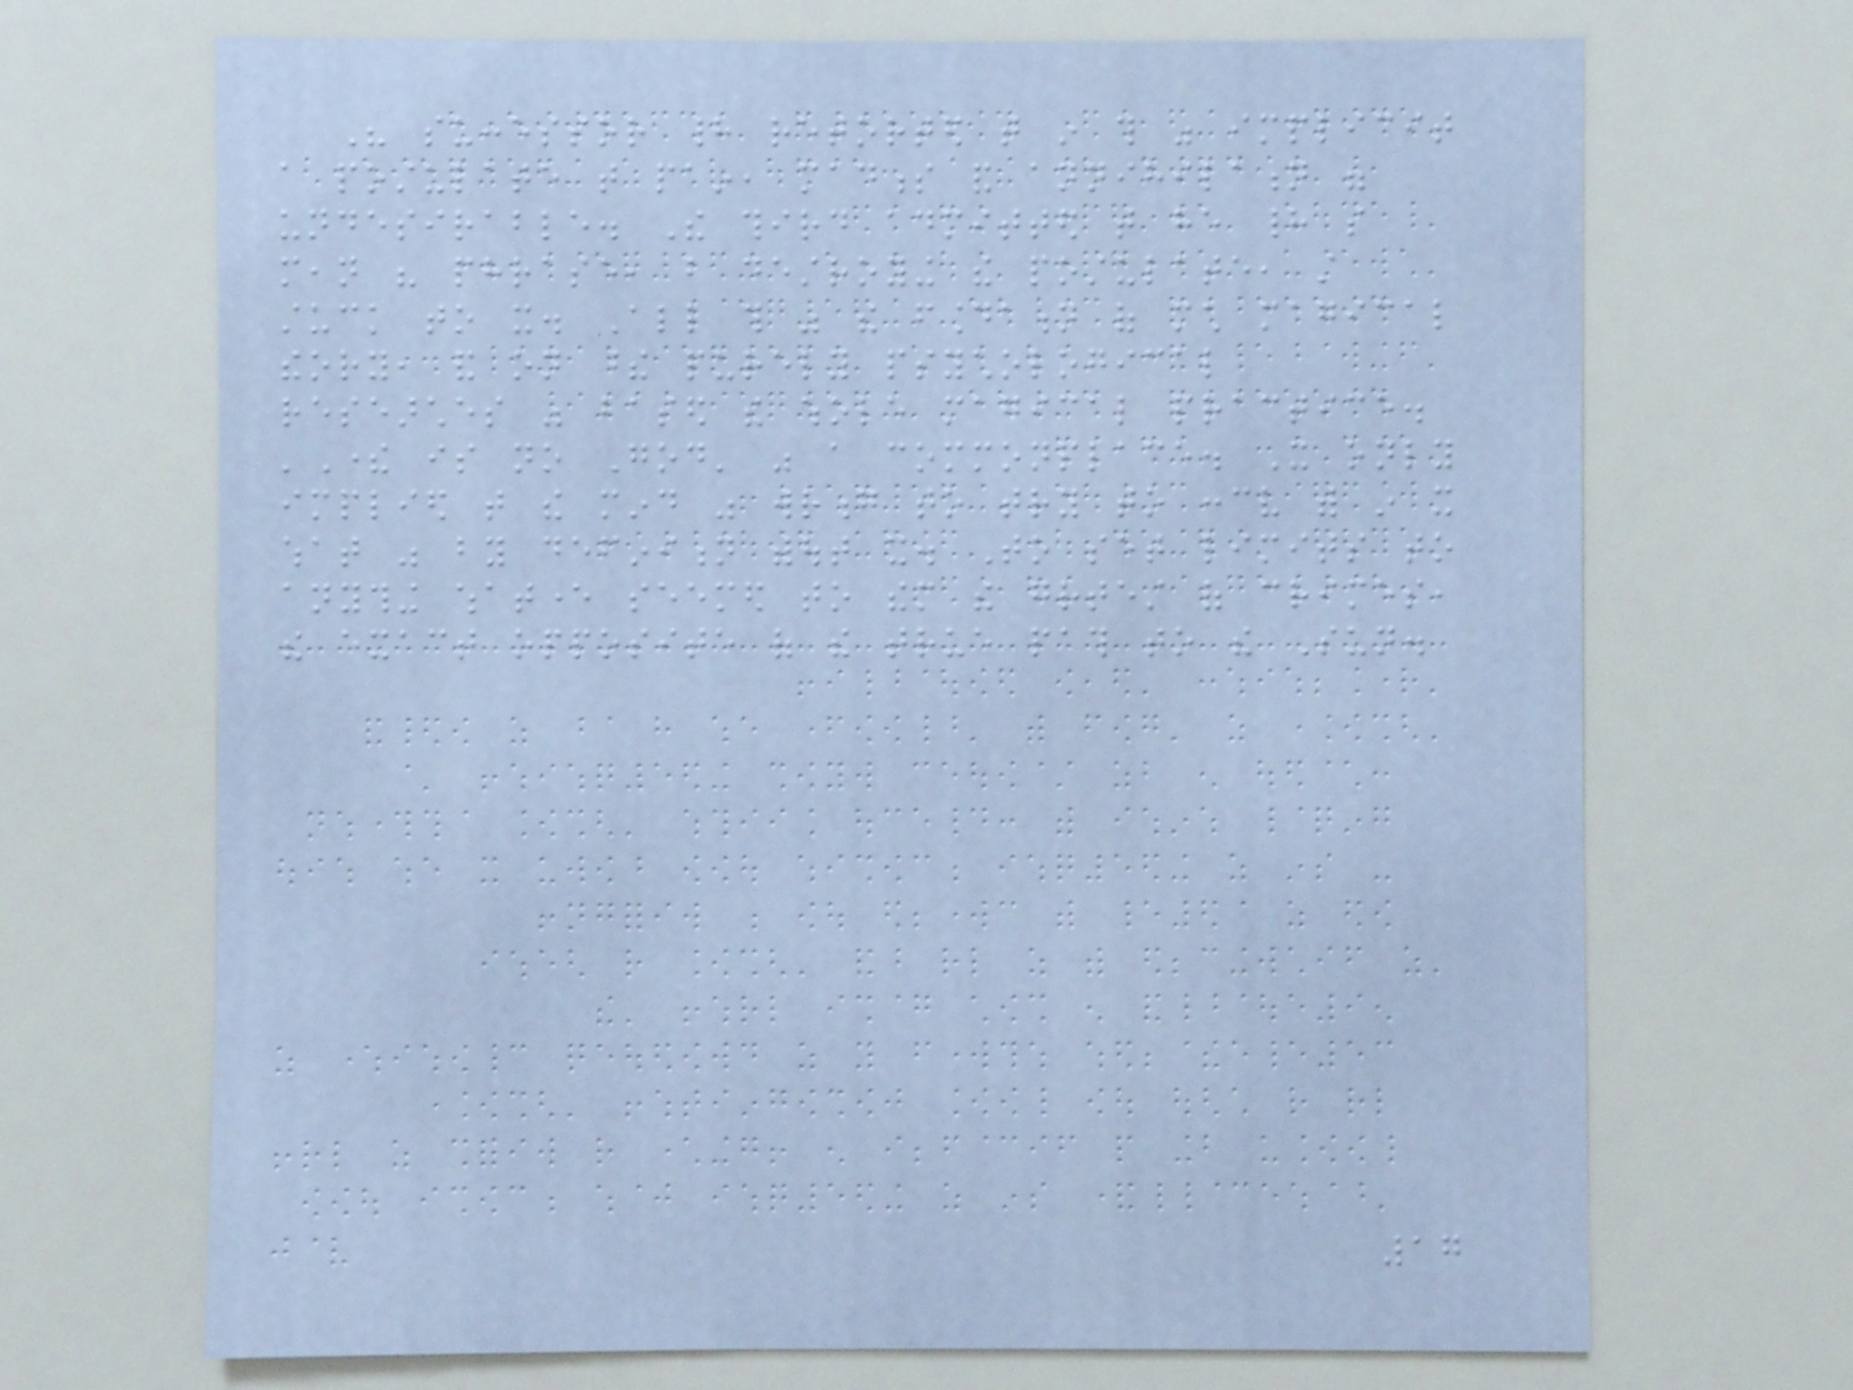His successor had retorted that in this was implicit
a postulate that pain, madness and annihilation were
undesirable. The third admitted that he had so
mean his phrase, but destroying the postulate, still
stuck to it. All this was the foundation of much magical
theory, and on these purely psychological
researches was based the whole magical practice.
'There is no God' was a commonplace. It only
implied that the mind was wrong to try to conceive with in it
what was by definition without it. To set limits to
anything whatever seemed to them the greatest of crimes,
the exact opposite of the true path to the Sun.
17
